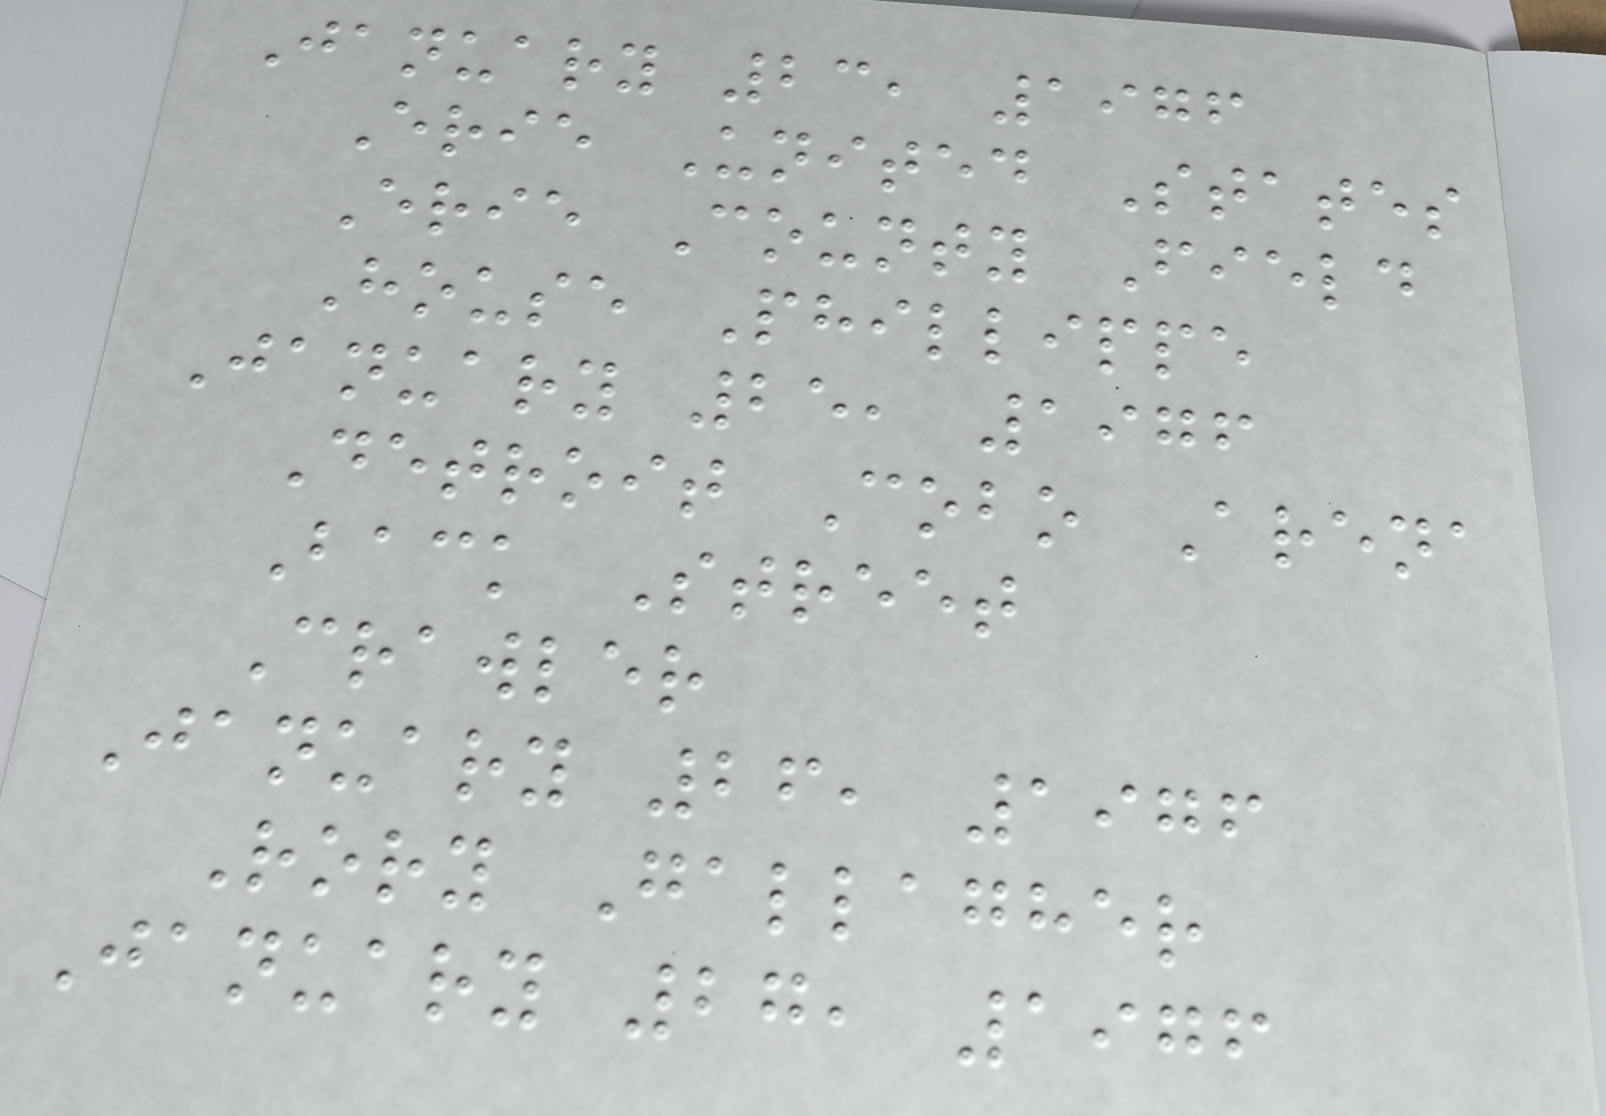January 23, 1976
Erie United States
Erie County Field
House Phillippe
January 25, 1976
Detroit Cobo Arena
Back Street
Crawler
January 26, 1976
Rory Gallagher
January 27, 1976
